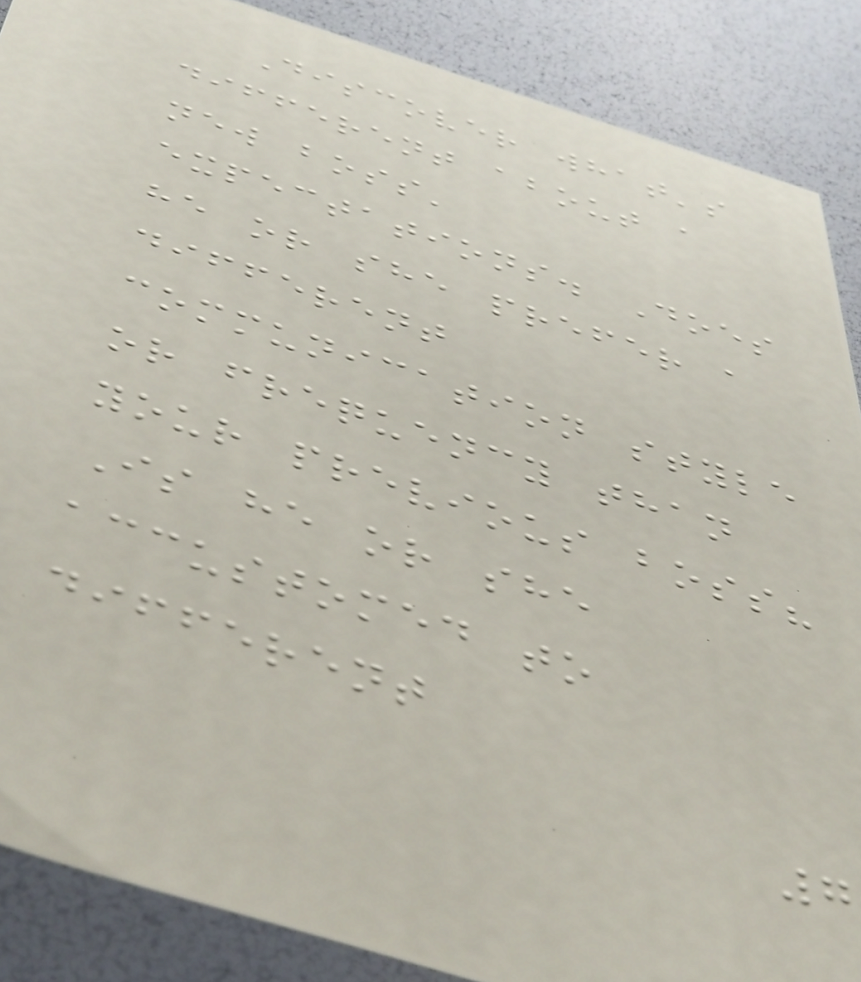Discover what's
different about a
new boss'
expectations. Does
he or she prefer a
different
communication style
or frequency than
your previous boss?
Is he or she
accustomed to
different
7
